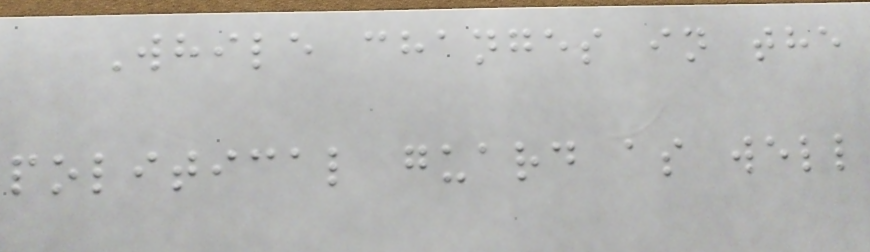While changes in the
political guard as well
